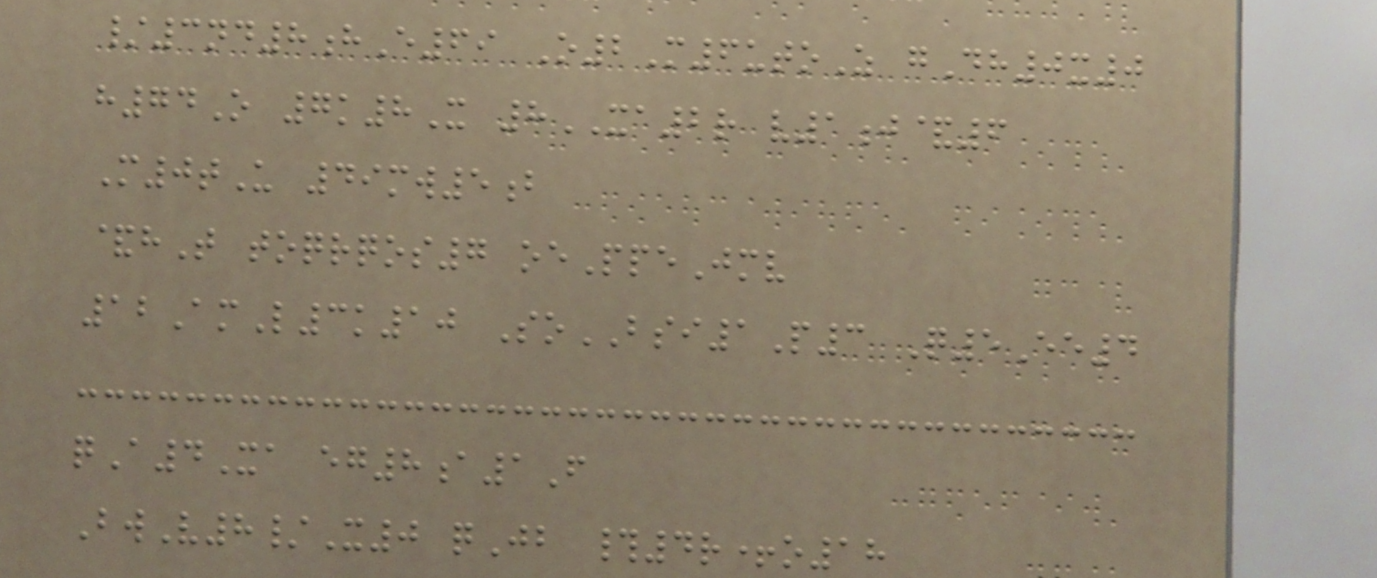/3nd8hE69 O2M6utoZ gDh0x0
h74O 7k8X 8XA2r v1j&6
M0tU 49mw5b
&hT toqrqos7 oePpeJmv
12AmL3k10 SoBSI1P3 Q5Ee4
qA4Xa eg8a1F
BwV8/X0 qJb #4r+o18
